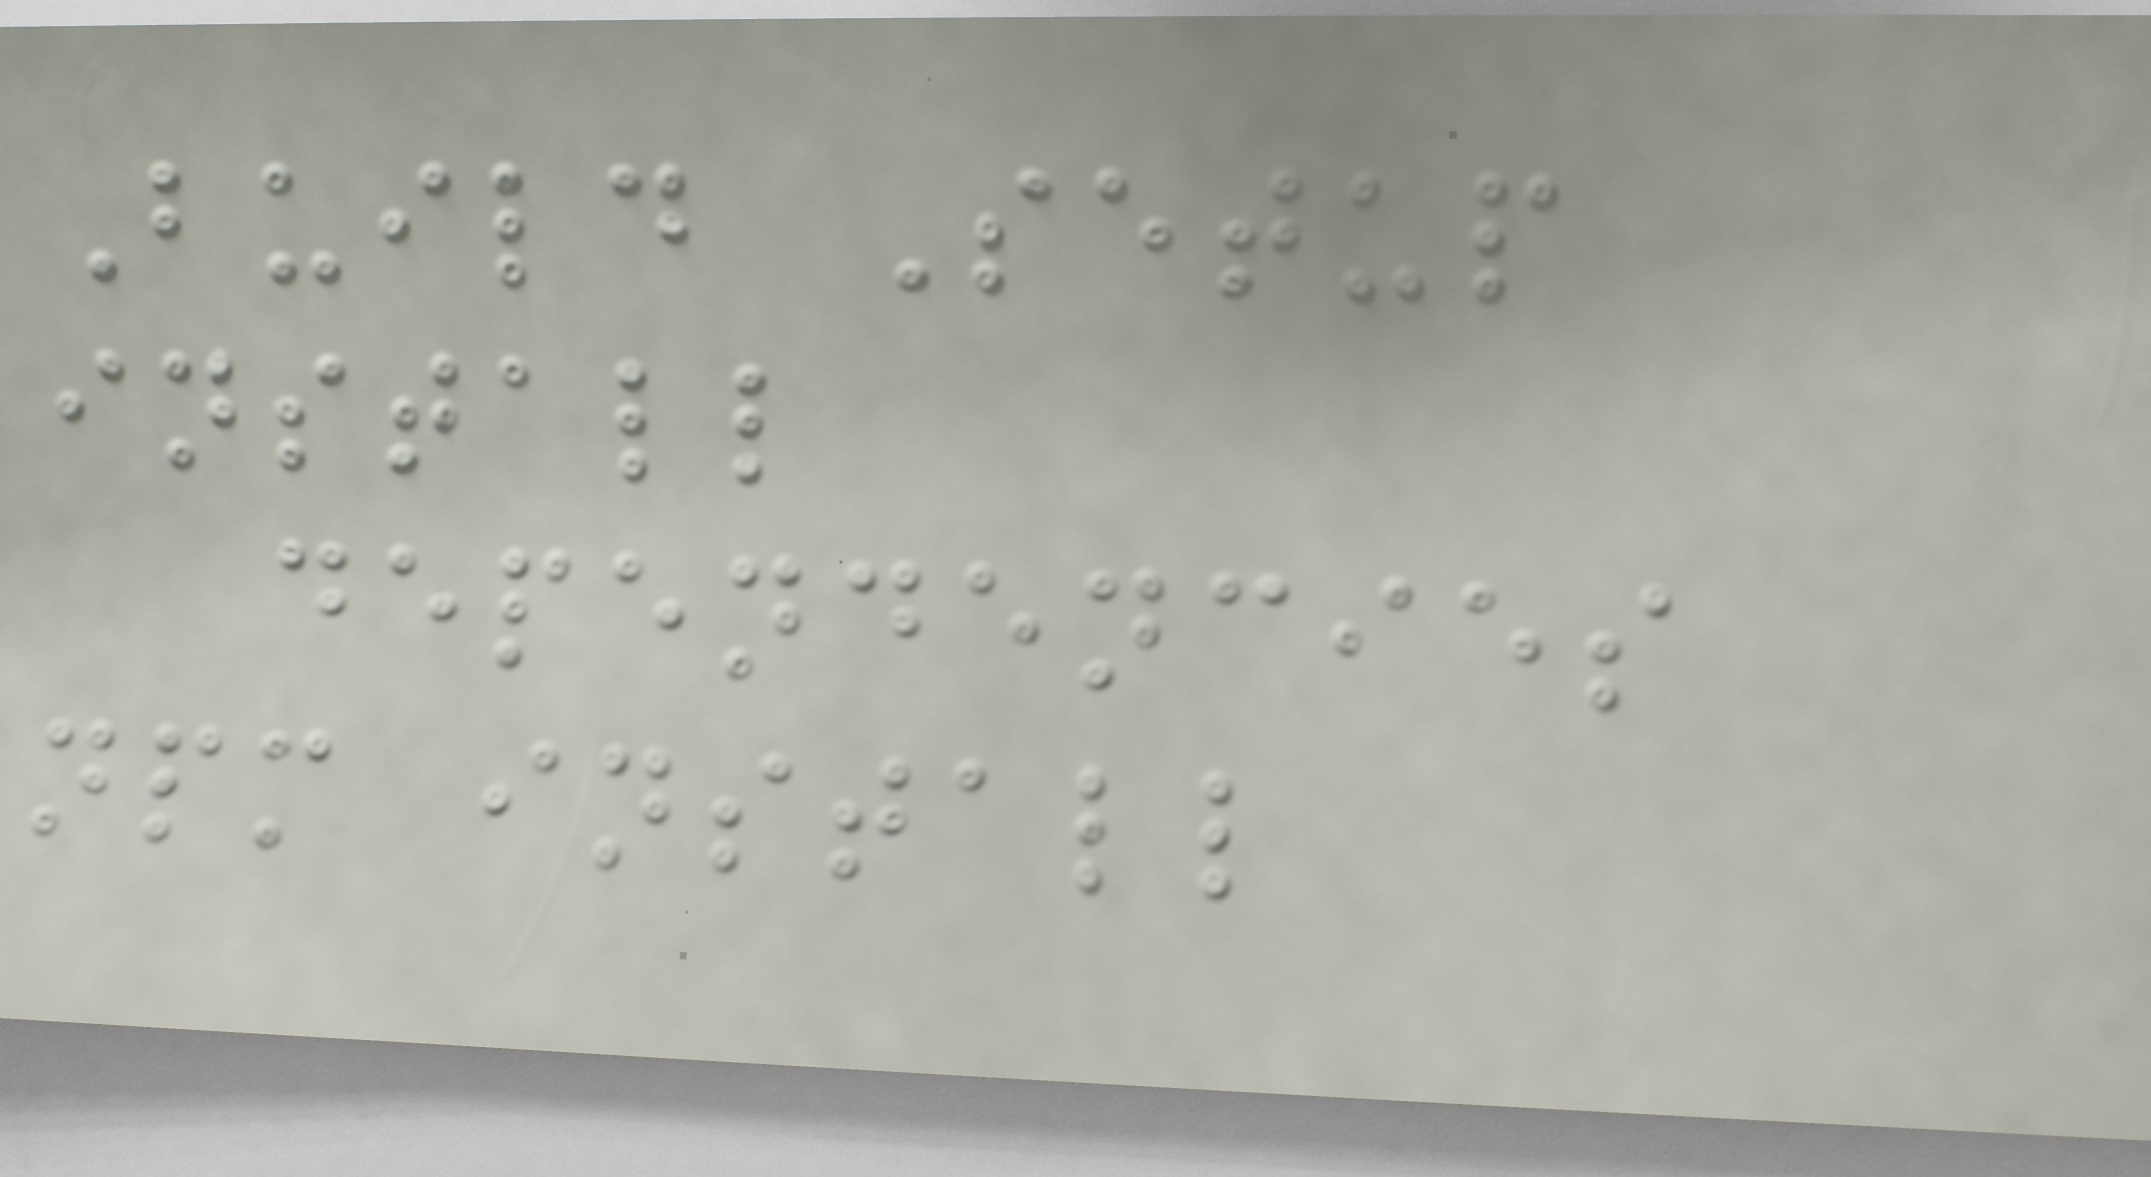Build Setup
install
dependencies
npm install
